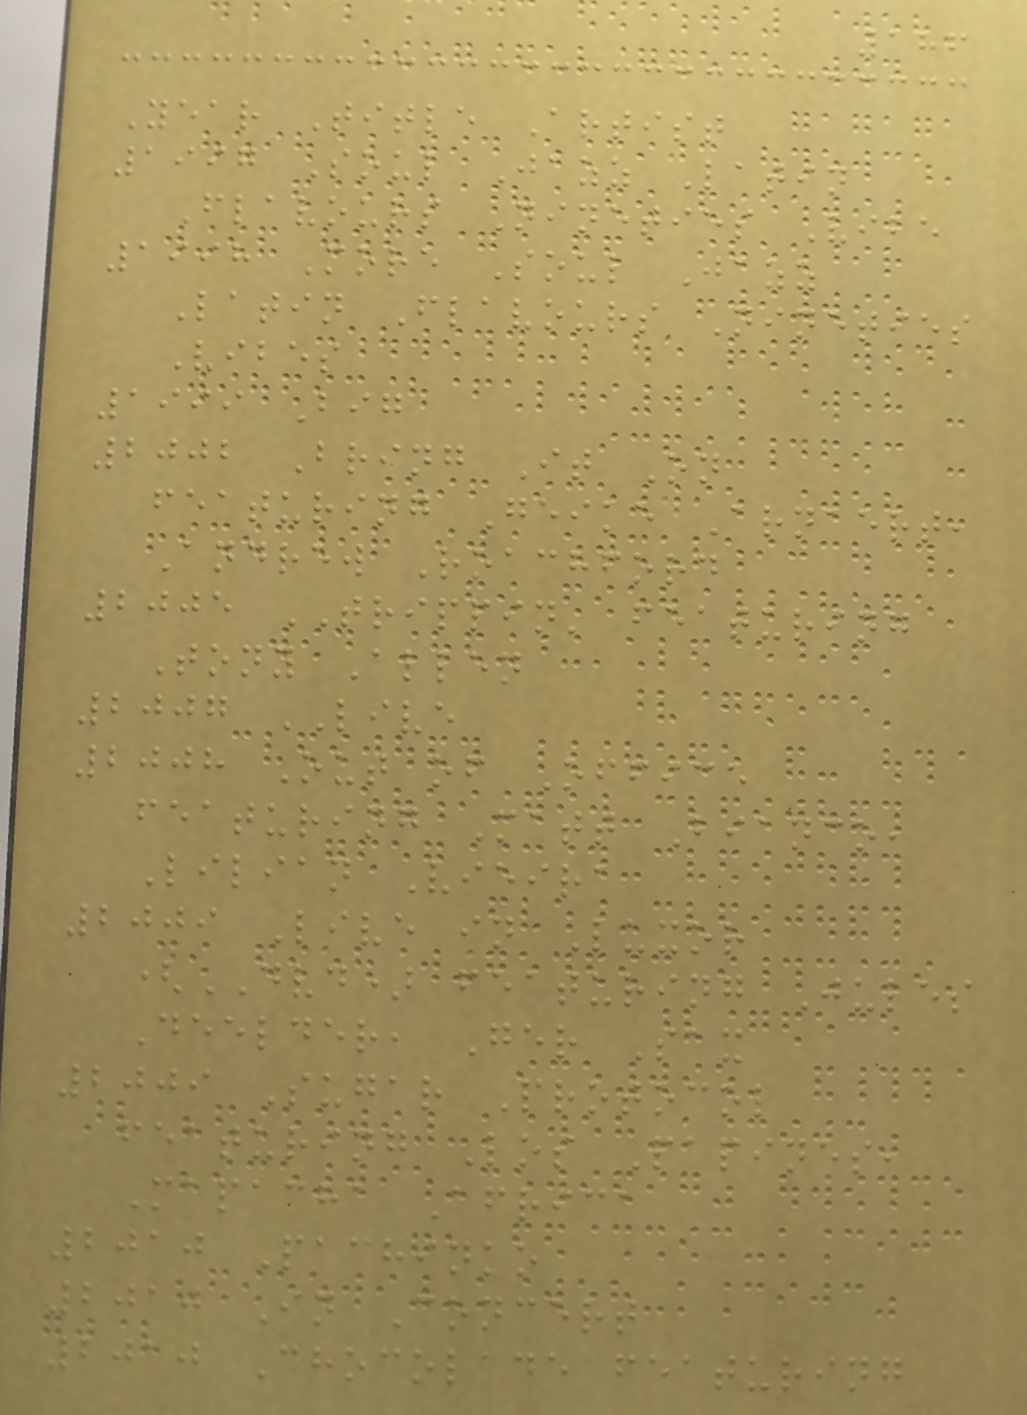186
Year Title Artist
1997 Soul Jazz Latin
Flavours Nineties Vibe
1998 More Soul Jazz
Latin Flavours Nineties
Vibes
1999 Big
2002 Bring It On
featuring Geike Arnaert,
Andrew Roachford
2005 TRIPPIN' featuring
Tony Allen
2007 LIVE
2008 Out of Office
featuring Matt Bianco,
Lilian Vieira
2009 Live in Luxor
(DVD) featuring Jules
Deelder, Ger Sax
2009 Sugar Protocol
featuring Los Papines,
Mapacha Africa
2010 Pachinko
2010 In Concert
2010 Chocolade featuring
